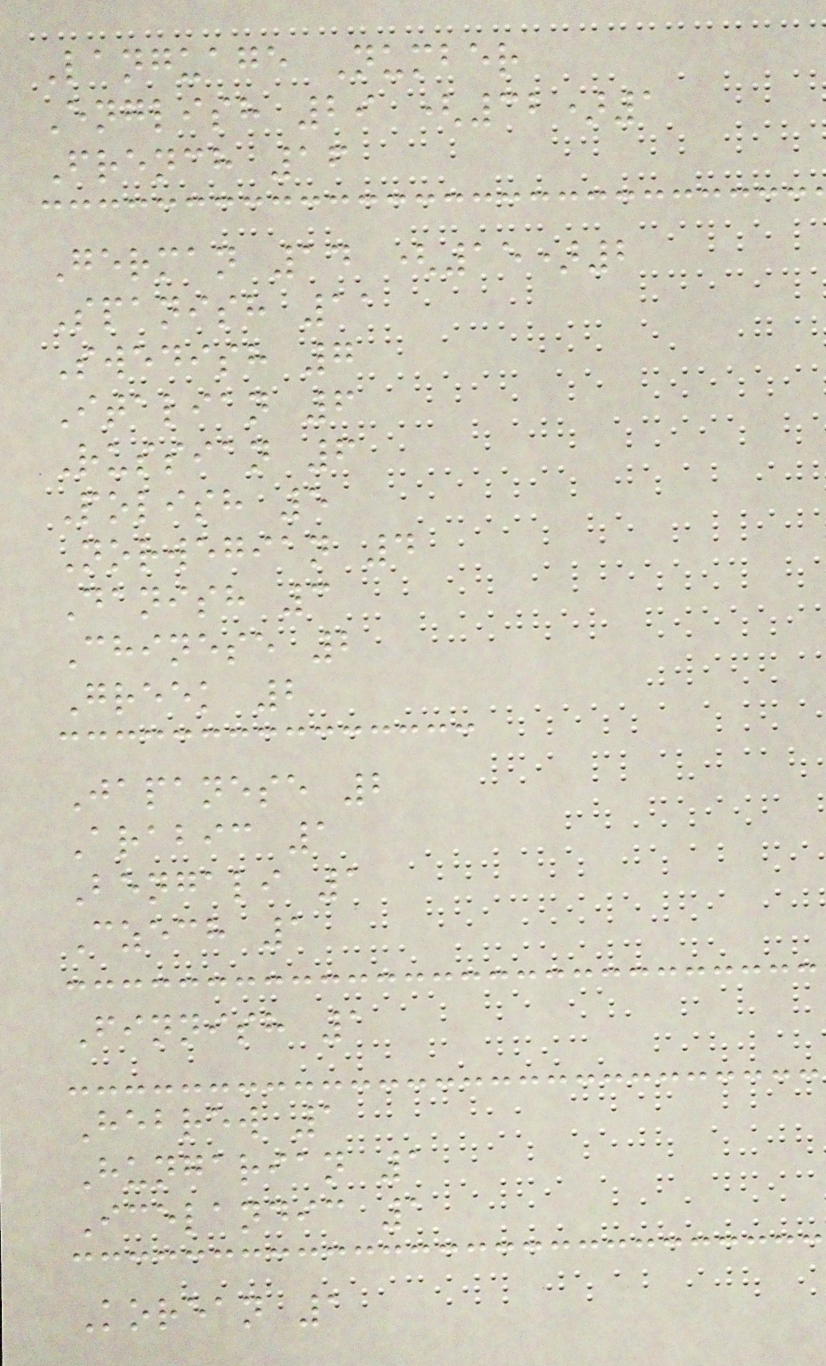Language Number
English 29 (32)1
French 16
German 14 (15)2
Spanish 11
Swedish 7
Italian 6
Russian 6
Polish 5
Norwegian 4
Danish 3
Chinese 2
Greek 2
Japanese 2
Arabic 1
Bengali 1
Czech 1
Finnish 1
Hebrew 1
Hungarian 1
Icelandic 1
Korean 1
